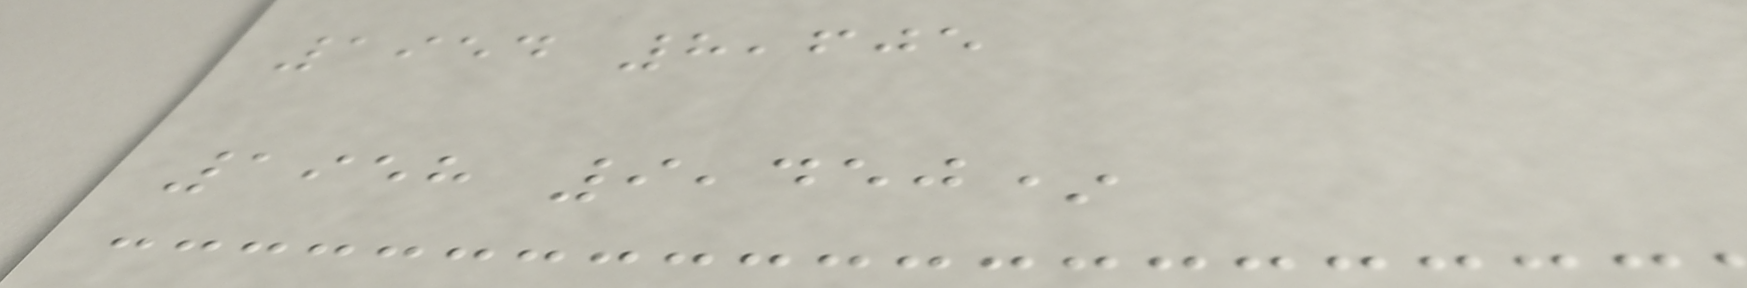1954 8,605
1958 9,450*
